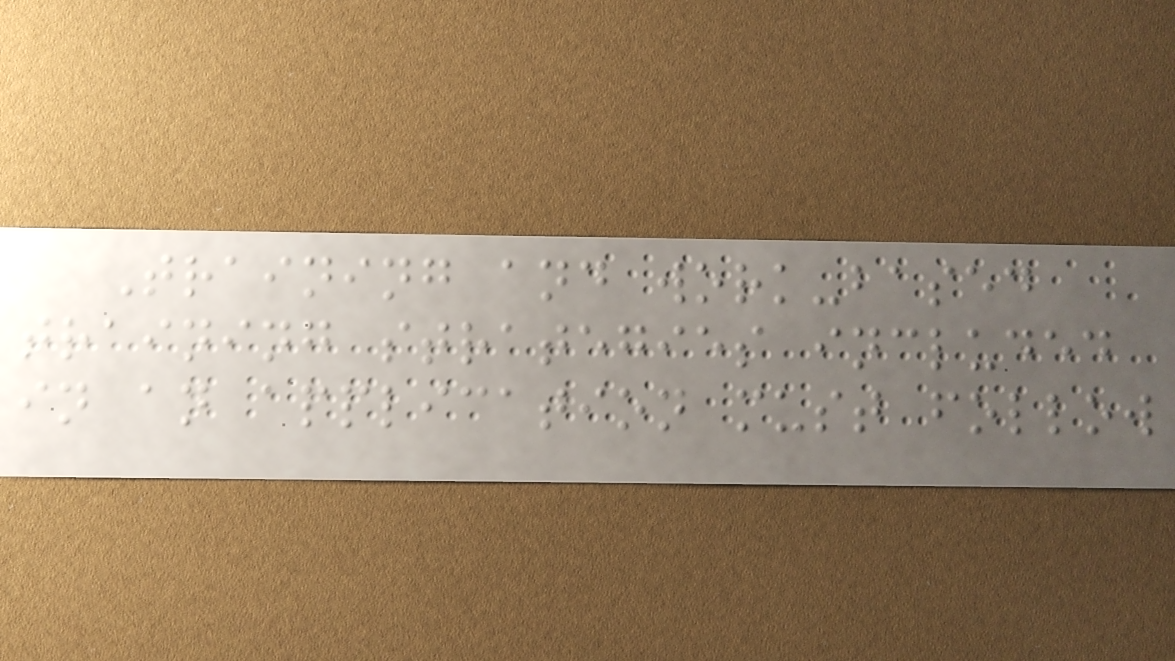Training and work-based
training strategies included
in an application must follow
